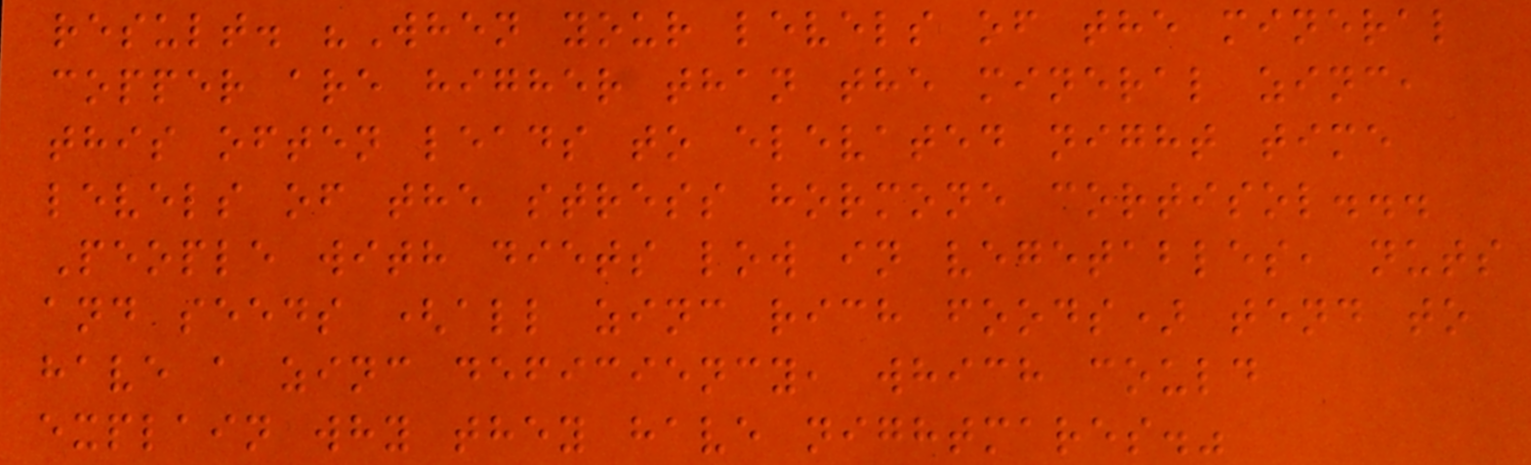result. "When your levels of the mineral
copper are higher than the mineral zinc,
this often leads to elevated night time
levels of the stress hormone cortisol...
People with diets low in vegetables, nuts
and seeds (all zinc rich foods) tend to
have a zinc deficiency, which could
explain why they have nightmares."
